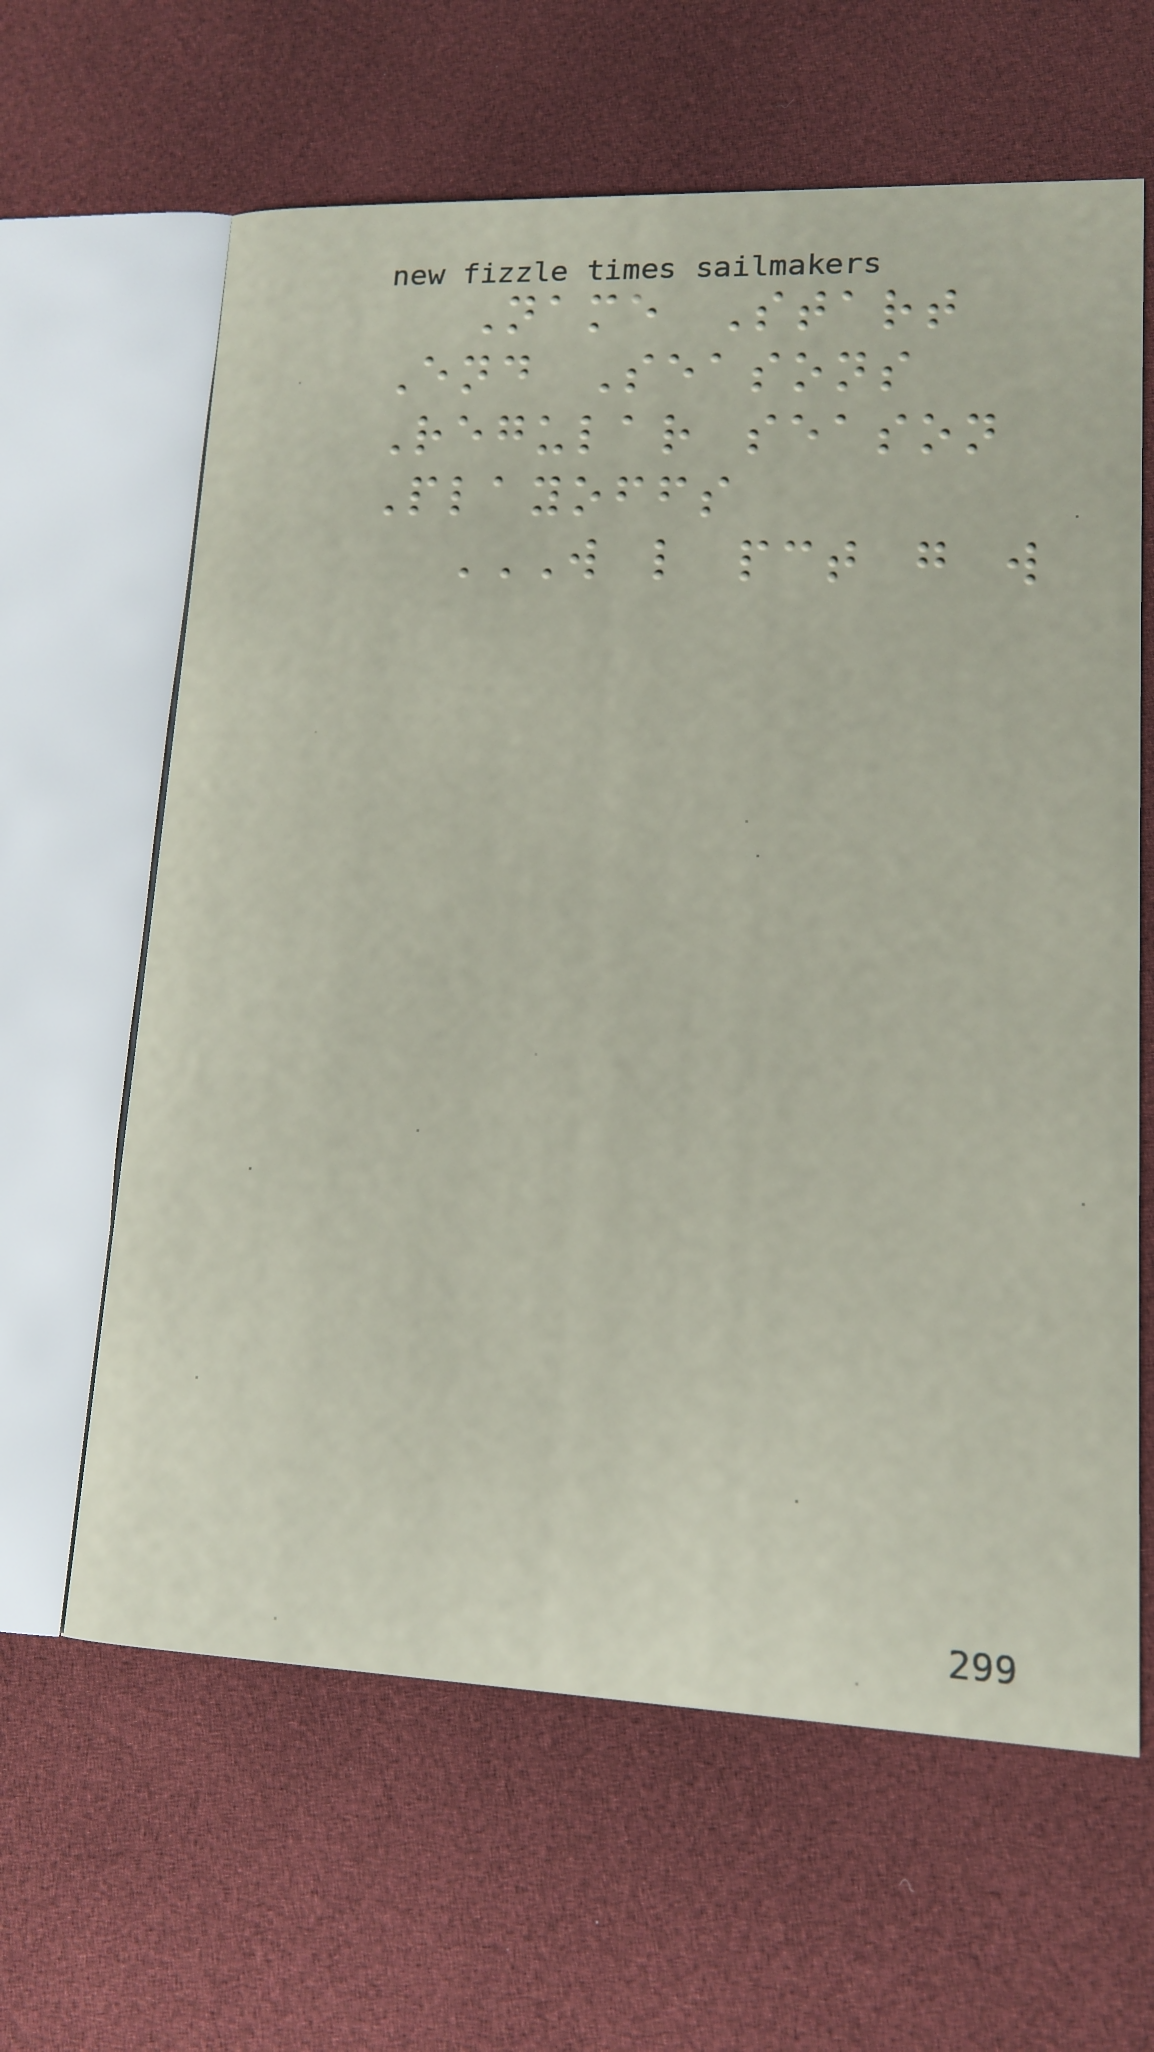Name Start
End Seasons
Regular season
Playoffs
W L PCT G W
